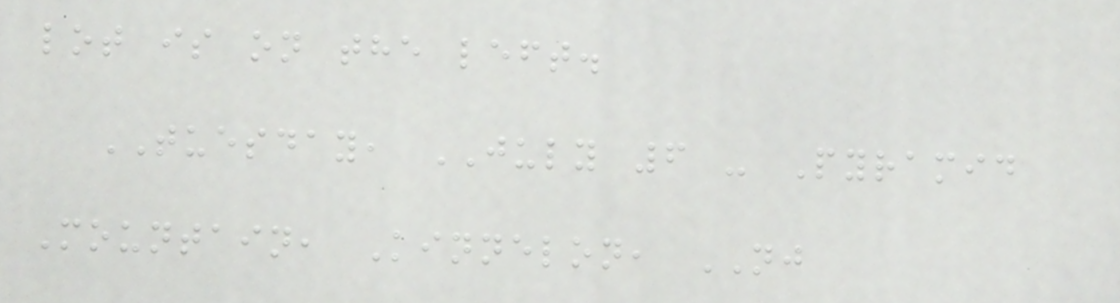lot is on the left.
TUESDAY, JULY 6 - Pyramid
Mountain, Kinnelon, NJ
